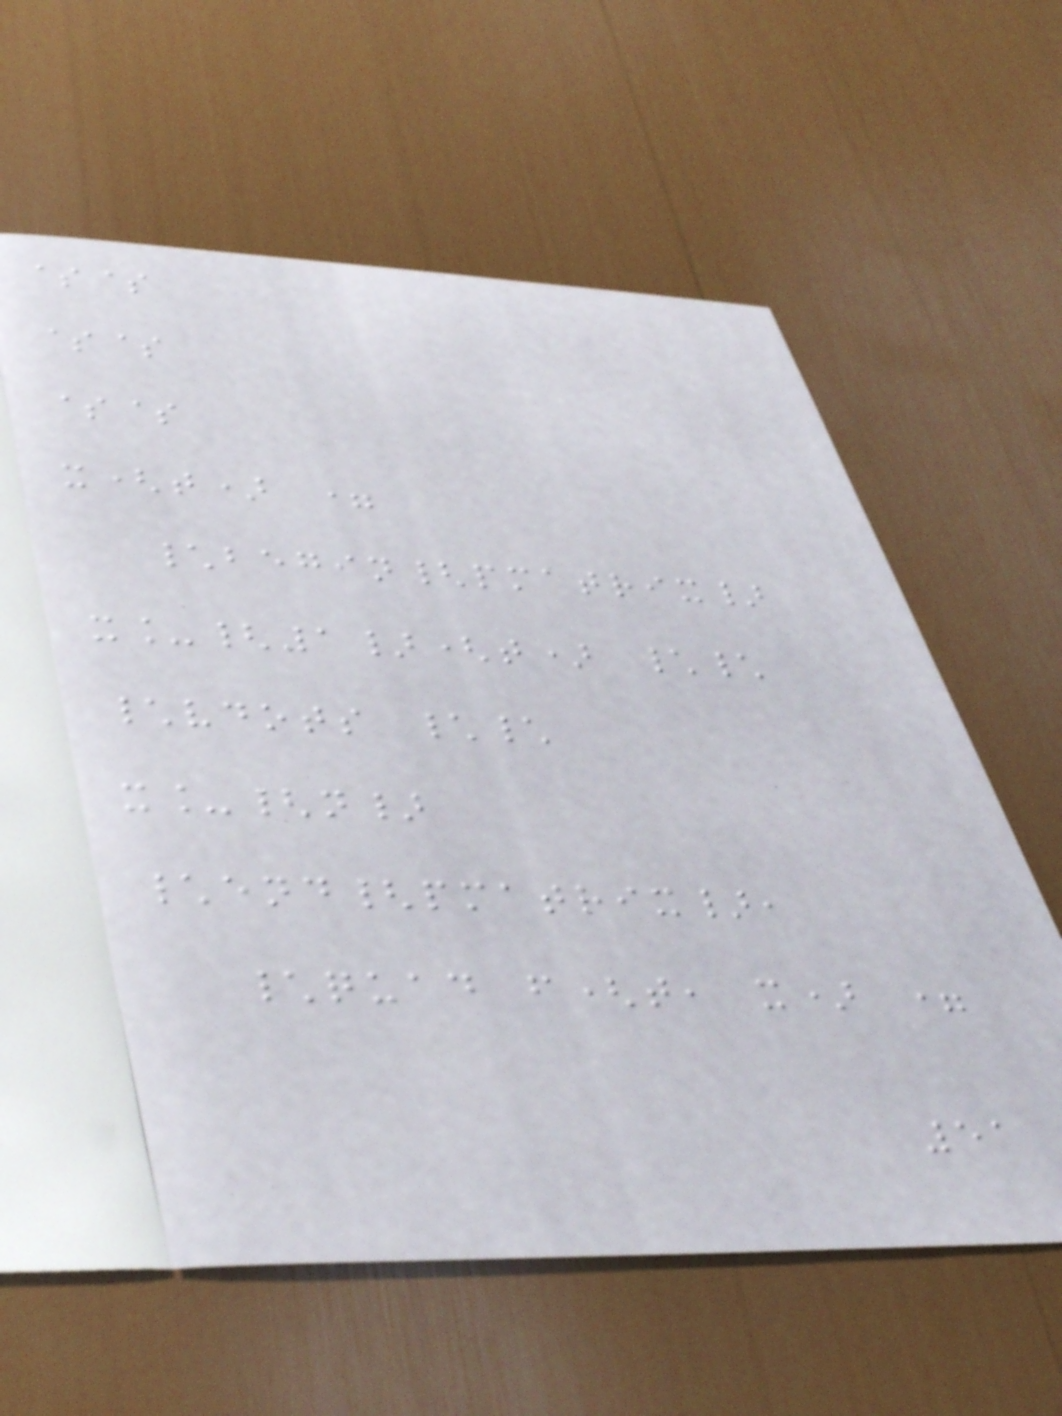$$
$$
$$
x(t) =
\begin{pmatrix}
x_{1}(t) \\
\vdots \\
x_{n}
\end{pmatrix},
\quad f(t, x) =
51
